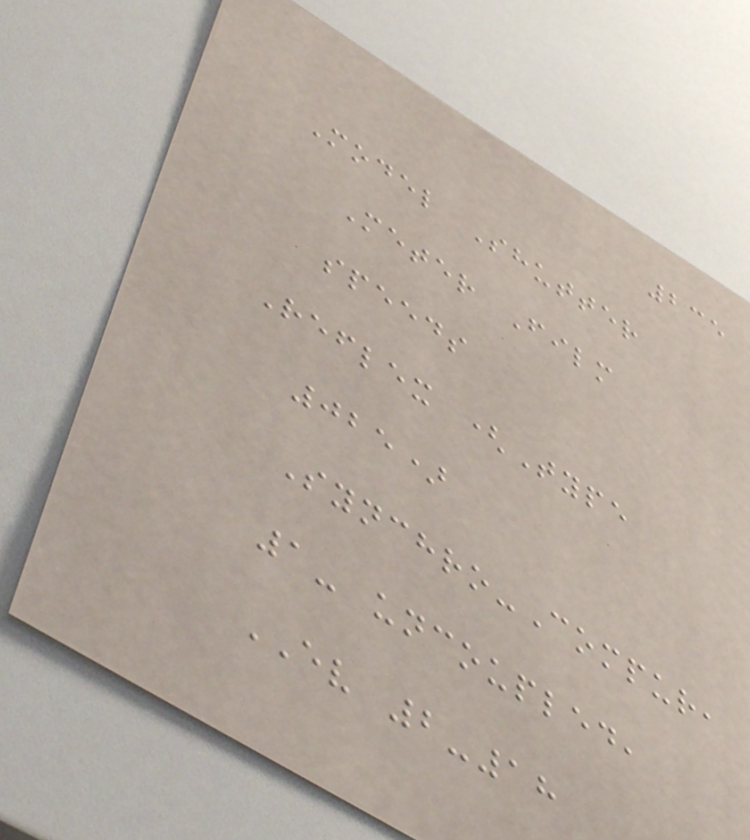235
Model Shutter
Meter Film
speeds
Reflex (Type
025)
Synchro-Compur,
1- uncoupled,
EV 2-18
